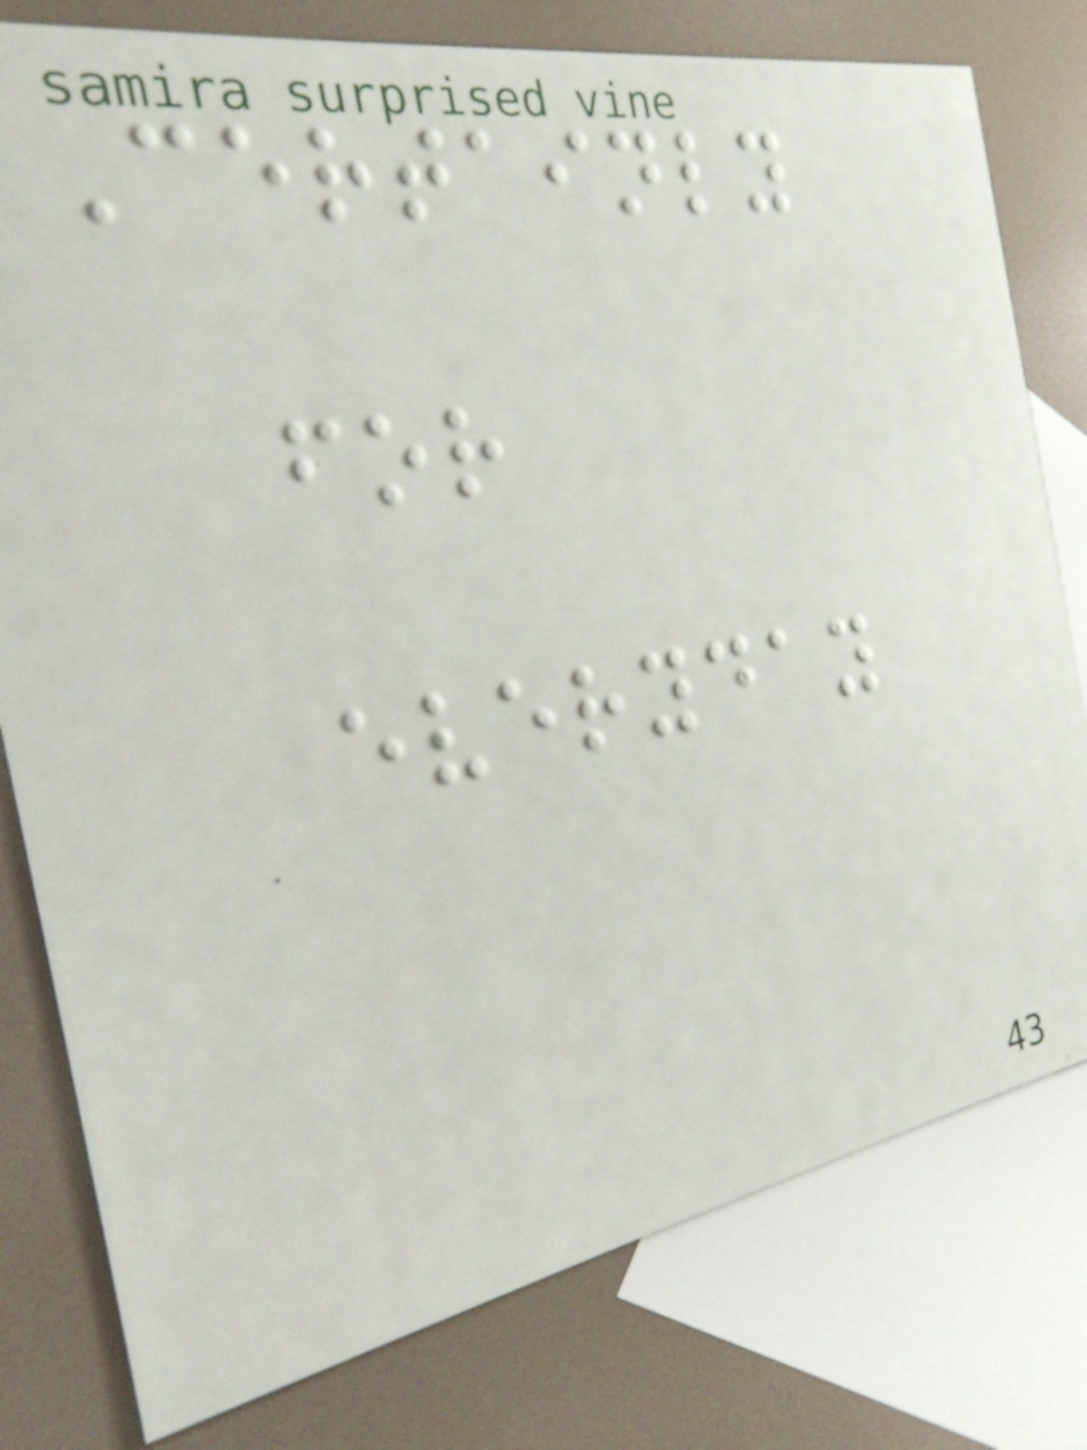Certainly
for
everyday
